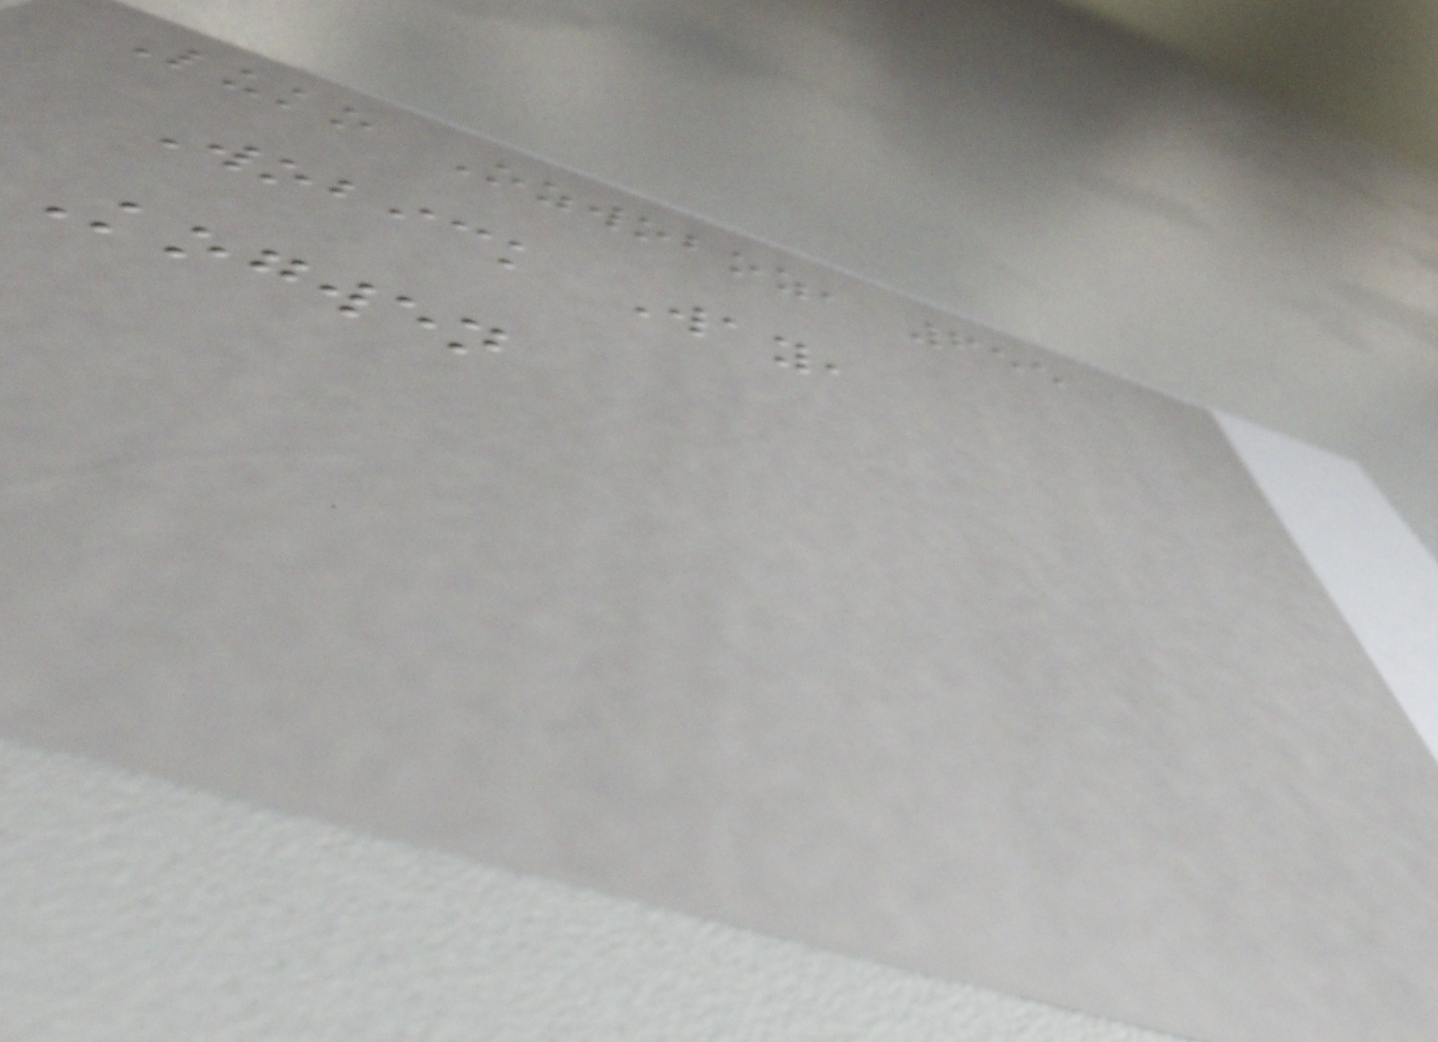Luko Ozwoboz, 655
Wobick Way,
Kogwen
